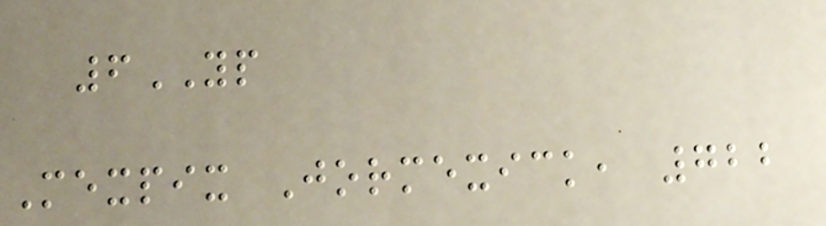6YP
Mexpix Jormexick, 722
